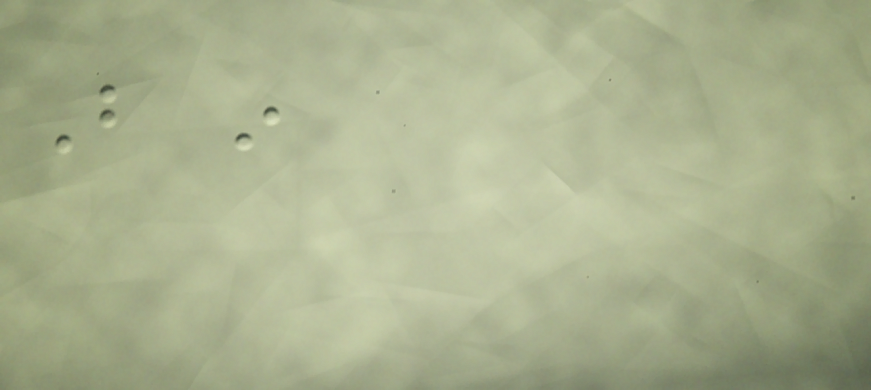But in
